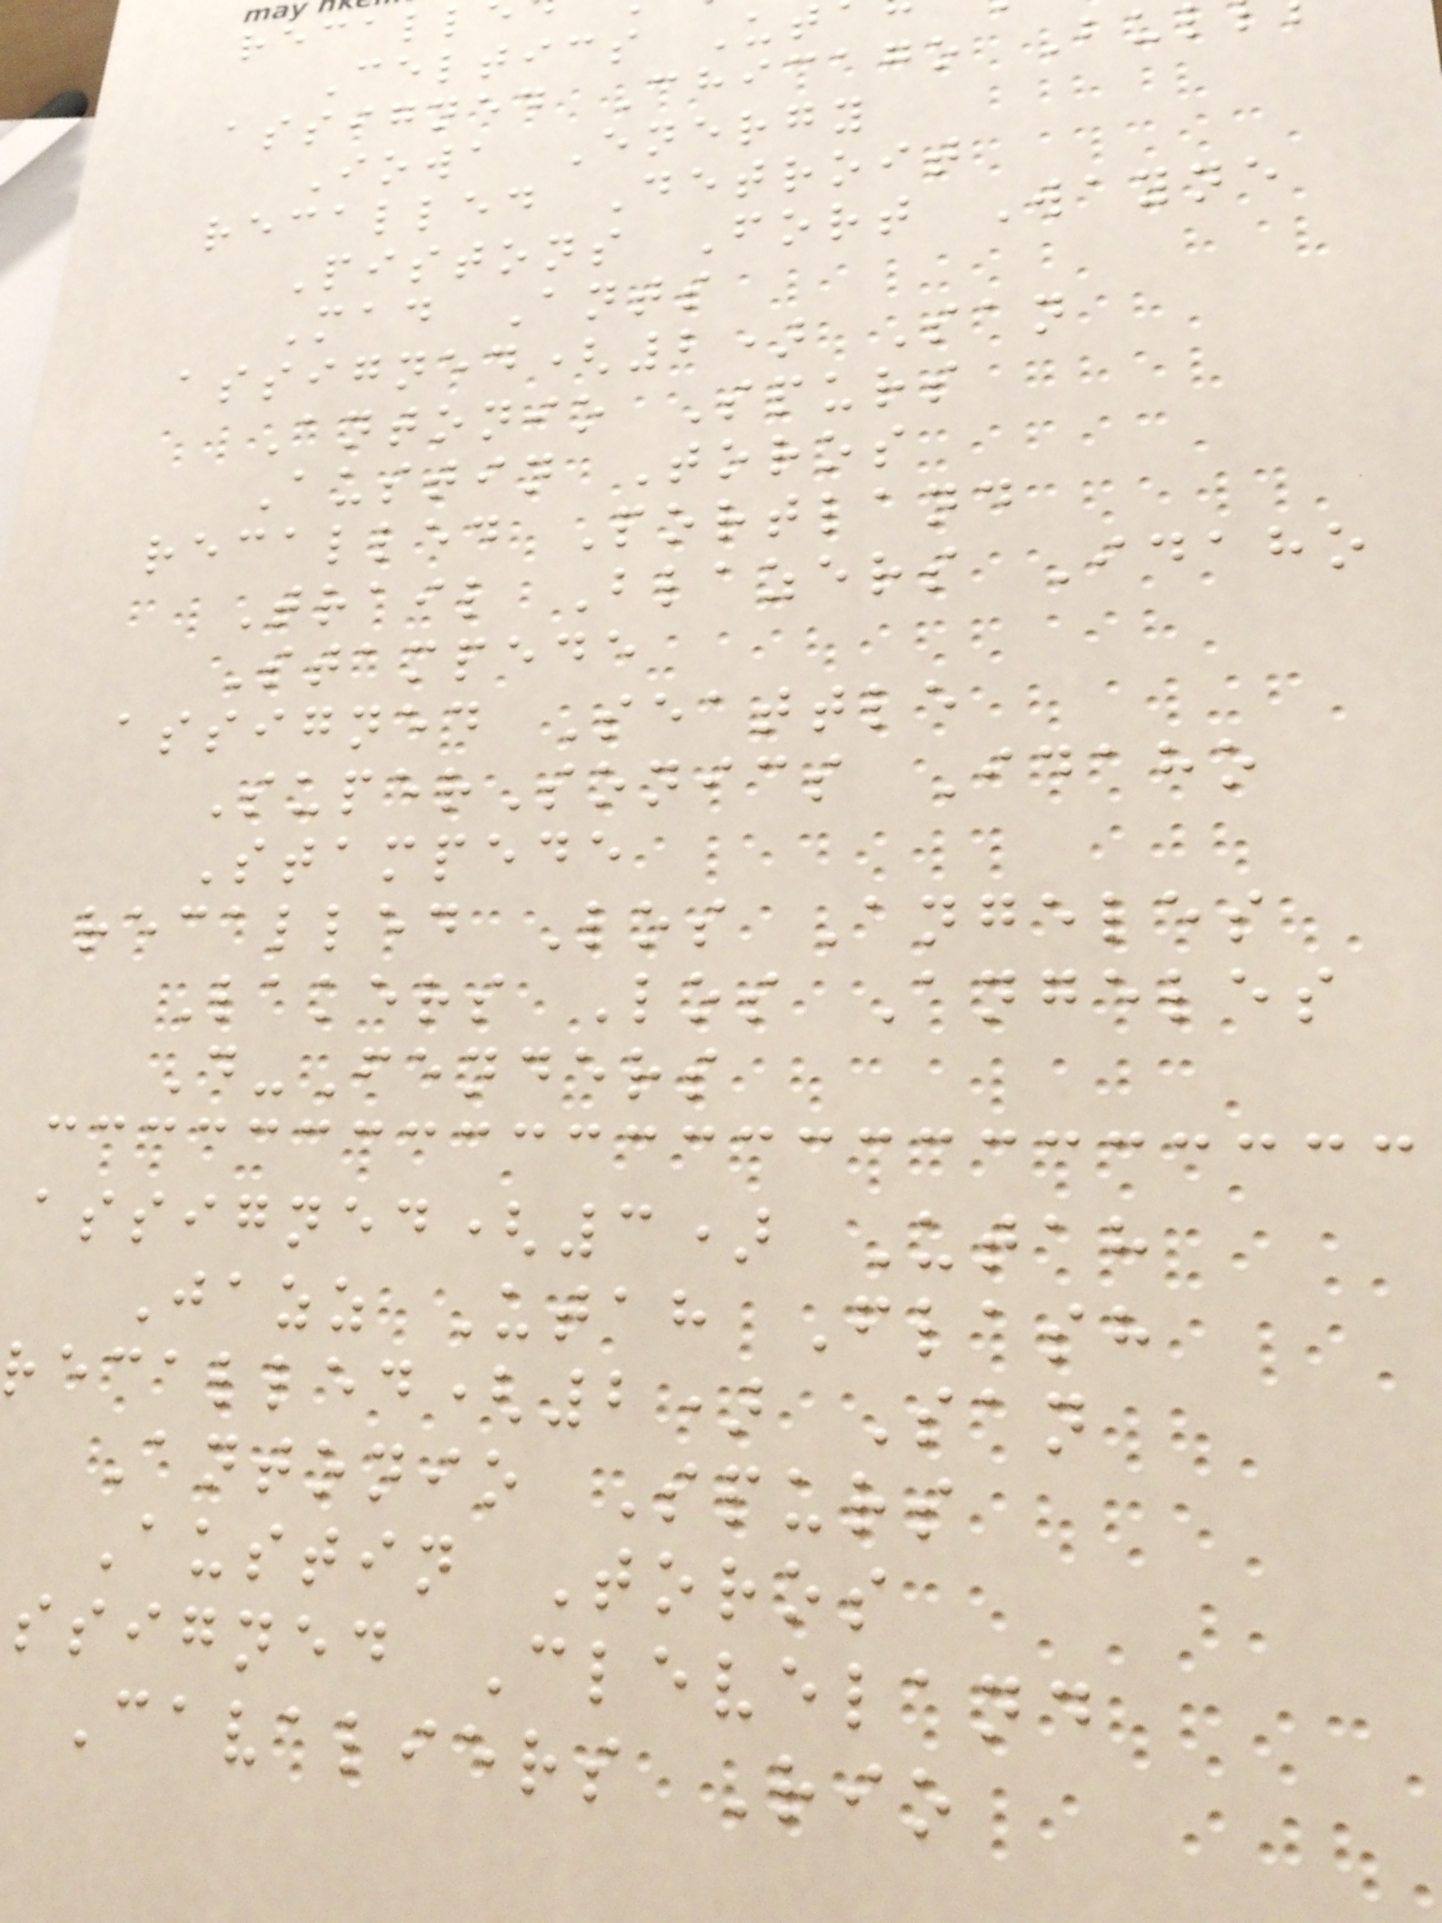recall
Celtics Ut
assigned Chicago Bu
Iowa Energy
recalled Detroit
Pistons Fort Wayne
Mad Ants
assigned(2) San
Antonio Spurs
Austin Toros
recalled Portland
Trail Blazers Idaho
Stampede
assigned Seattle
SuperSonics Idaho
Stampede
recalled Los Angeles
Lakers Los Angeles
D-Fenders
assigned(3) Utah
Jazz Utah Flash
recalled(2) San
Antonio Spurs
Austin Toros
ssigned Cleveland
Cavaliers Rio
